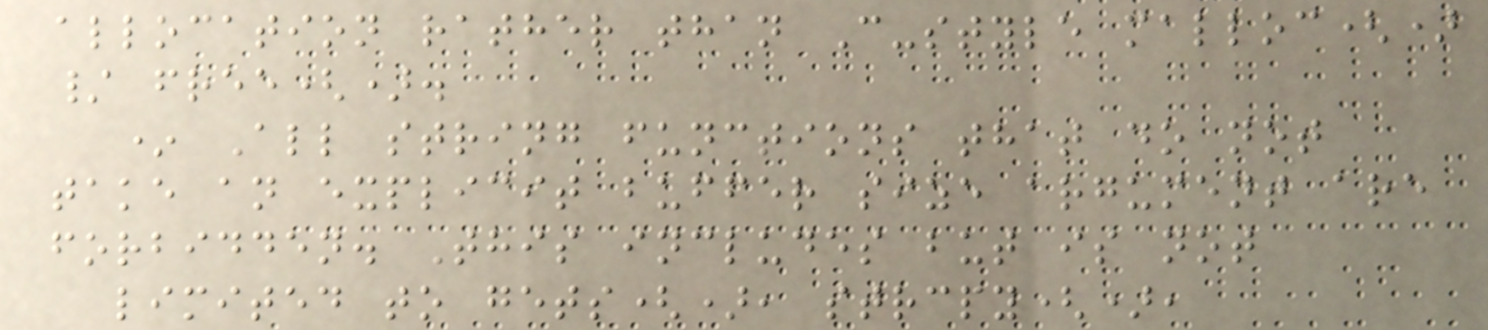allocation rather than C-style malloc()
/ free().
* All string functions that do not
take an explicit buffer size argument are
forbidden. This includes but is not
limited to gets(), strcpy(),
